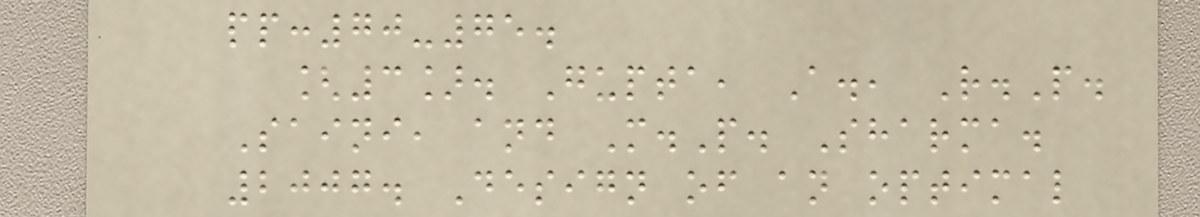pp:70-75.
[3]. Gupta, A., R.P.
Saini, and M.P. Sharma.
2007. Design of an optimal
